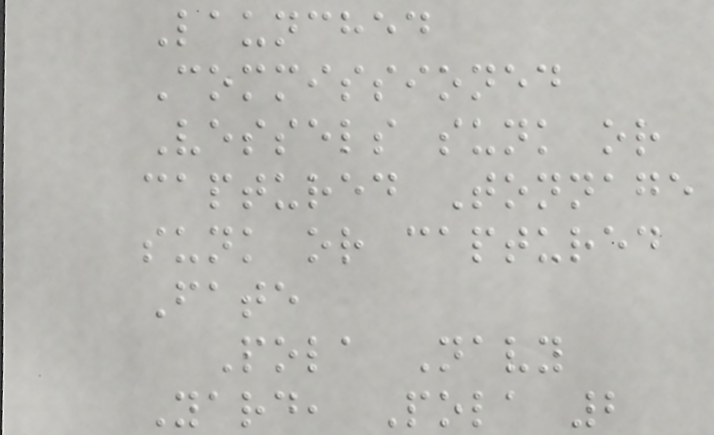Launched
Commissioned
Vessels sunk or
captured Tonnage
sunk or captured
Fate
Pola Navy
Yard, Pola 2
